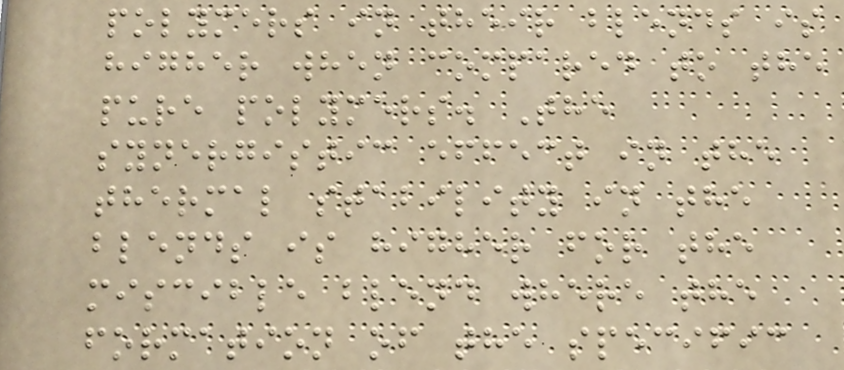polymers in their blends is
higher when compared to the
pure polymers. The
synergistic effect in the
thermal stability in the
blends is higher for the
miscible blend where the
formation of the specific
